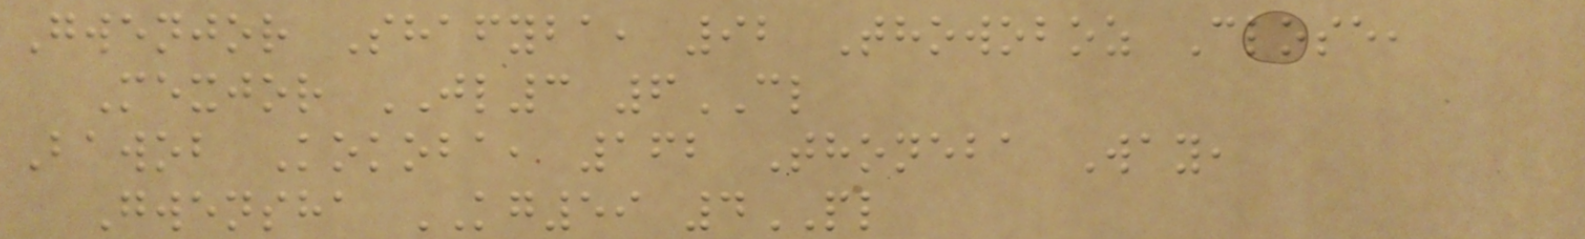Gwenjor Shafyba, 92 Thowoboz Close,
Mexjor JL3 6CL
Bawob Kokoba, 162 Thoneba Way,
Gwensha KG59 4PL
